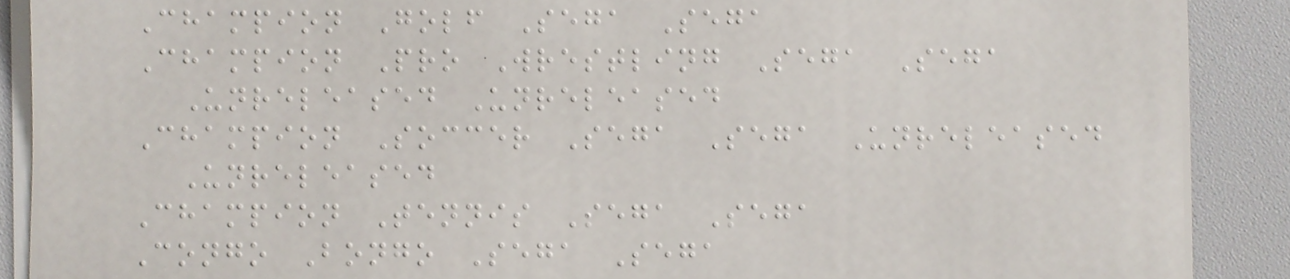Champion Golf Sega Sega
Champion Pro Wrestling Sega Sega
Unreleased Unreleased
Champion Soccer Sega Sega Unreleased
Unreleased
Champion Tennis Sega Sega
Congo Bongo Sega Sega
